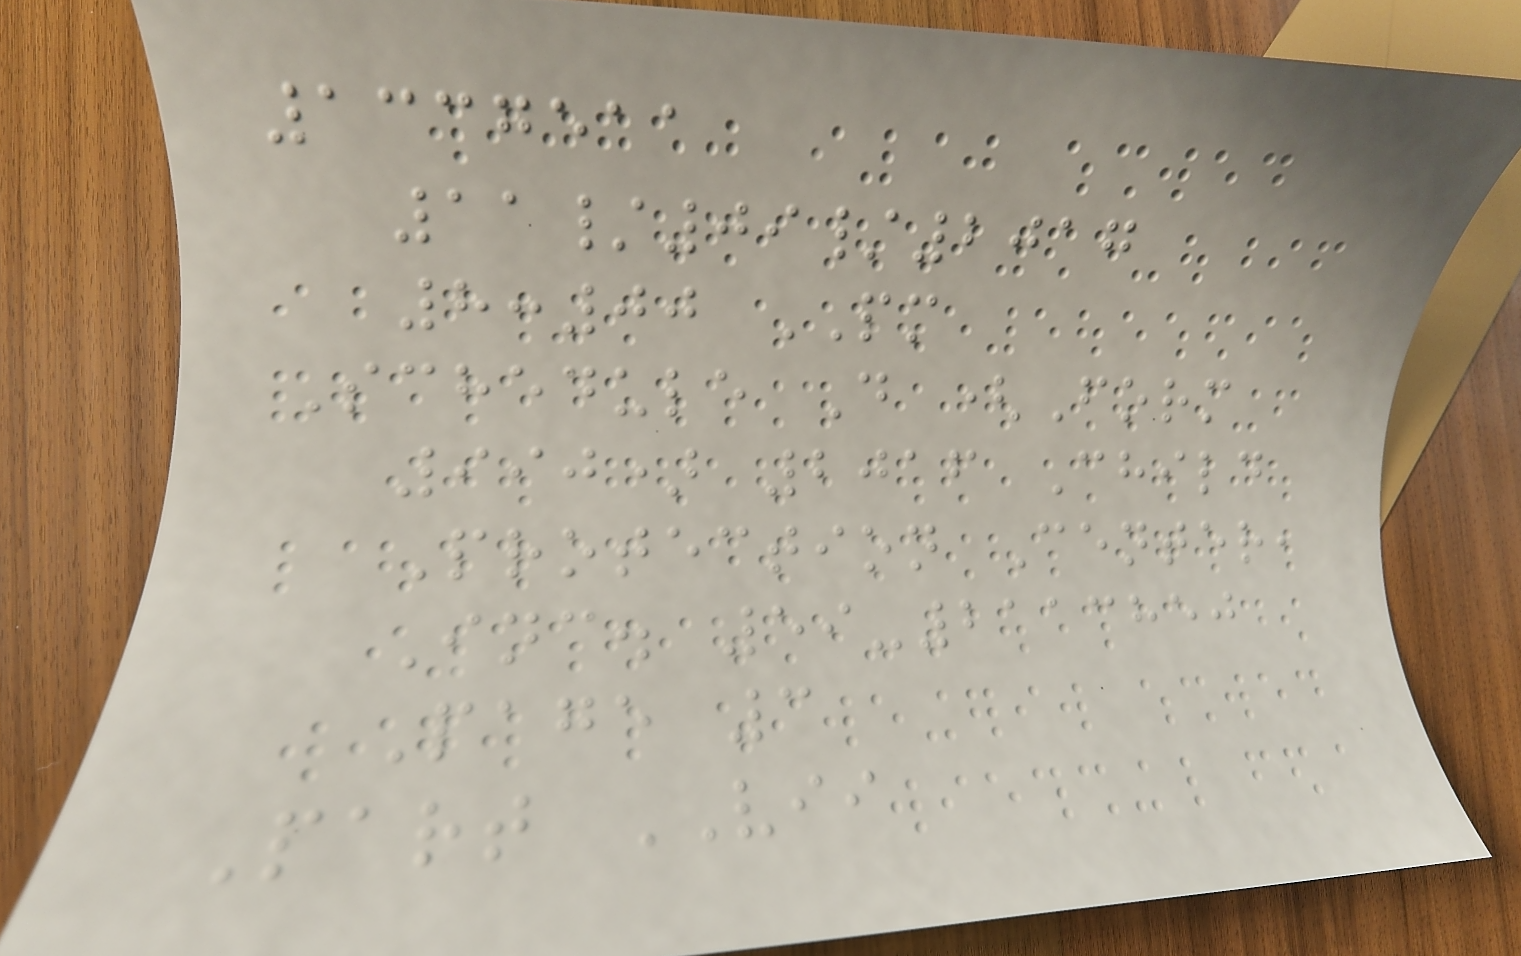1337511
11/09/2017
8:00 PM
Schedule D (Form
990) 2016 Child
Protection Center,
Inc. 59-2113850
Page 3
Part VII
